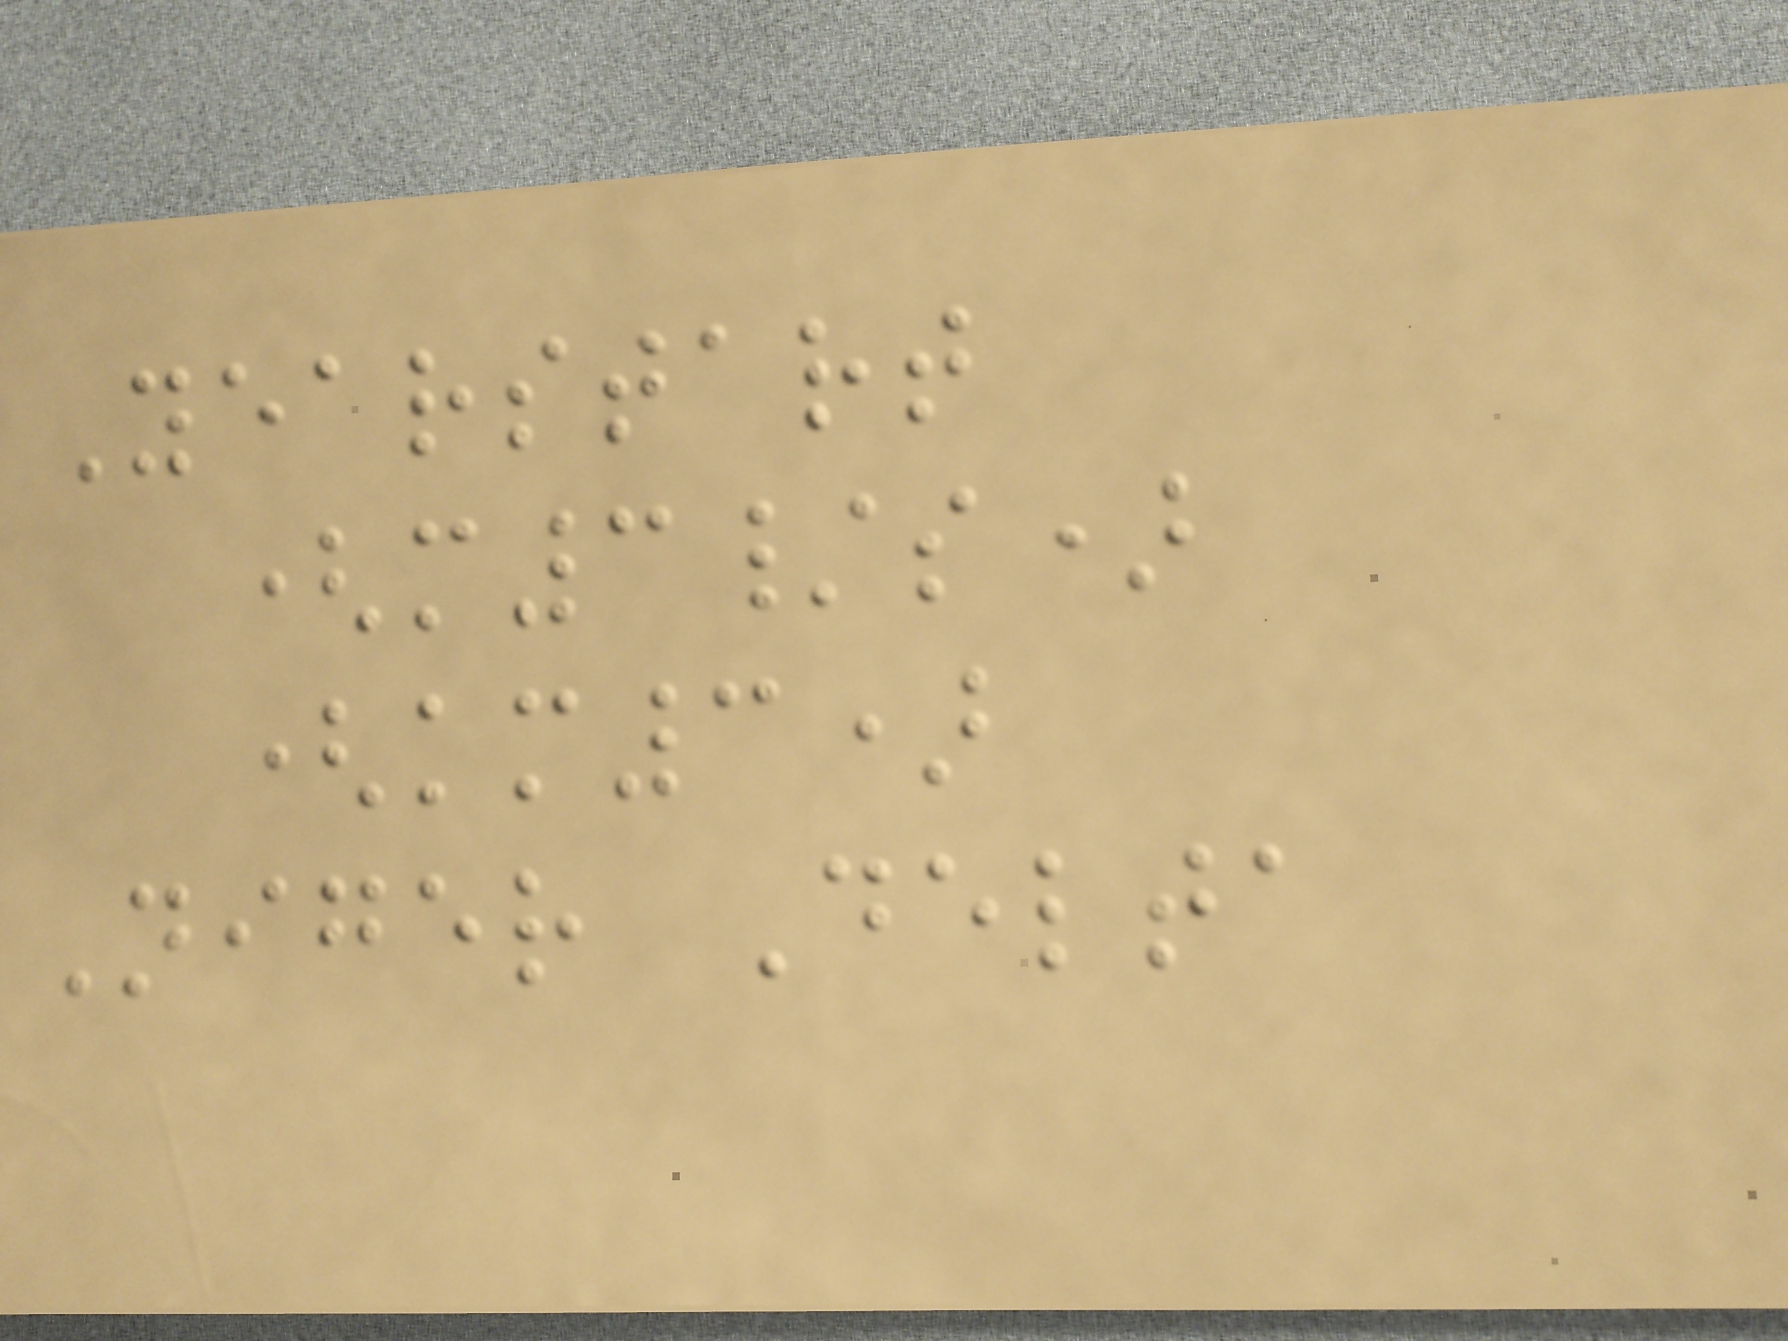Yearstart
(m3/s)
(km3)
Niger Delta
